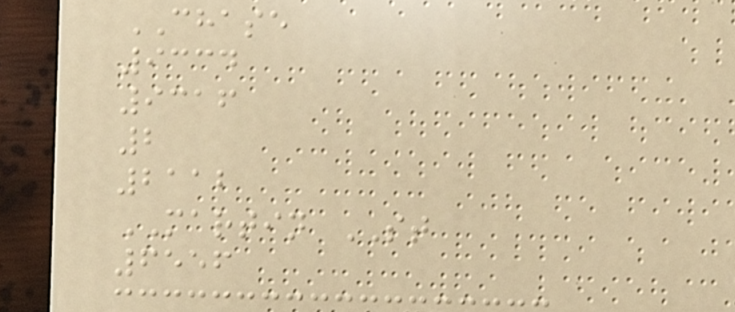CHASE
9334
9316
2
2112
MARTIN ST
6556
